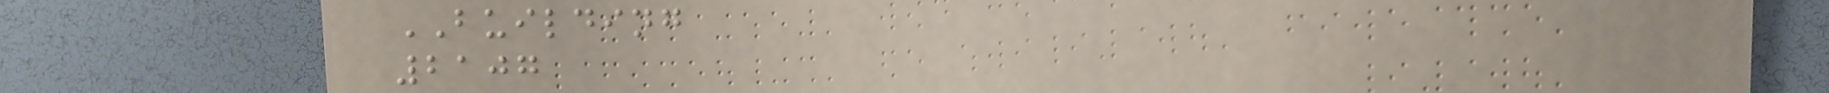BUILDING
2107
